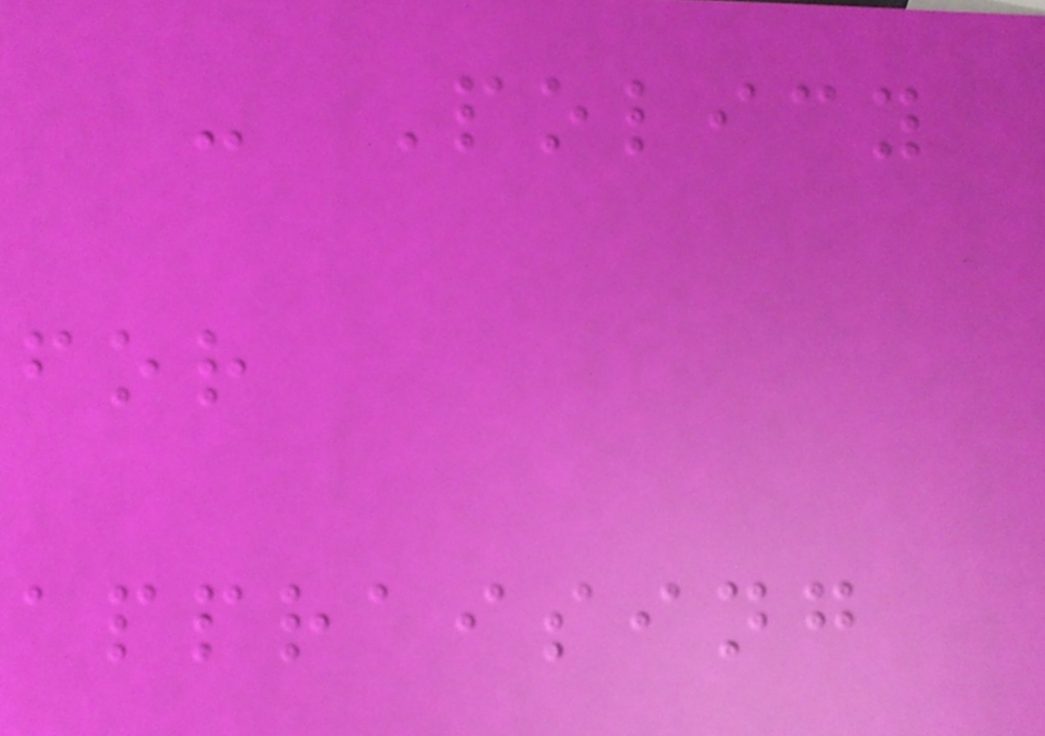- Policy
for
appraising
